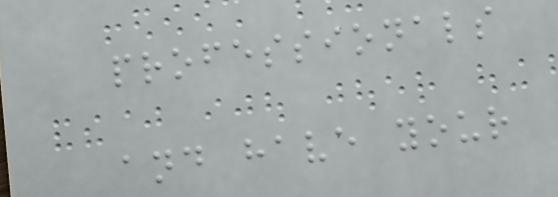professionals
and have your
